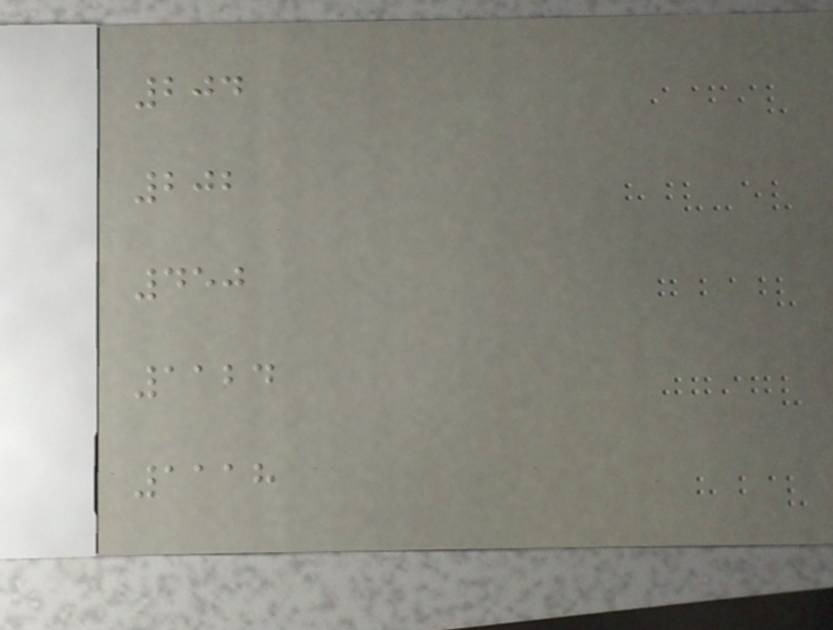204
202
450
1124
1118
